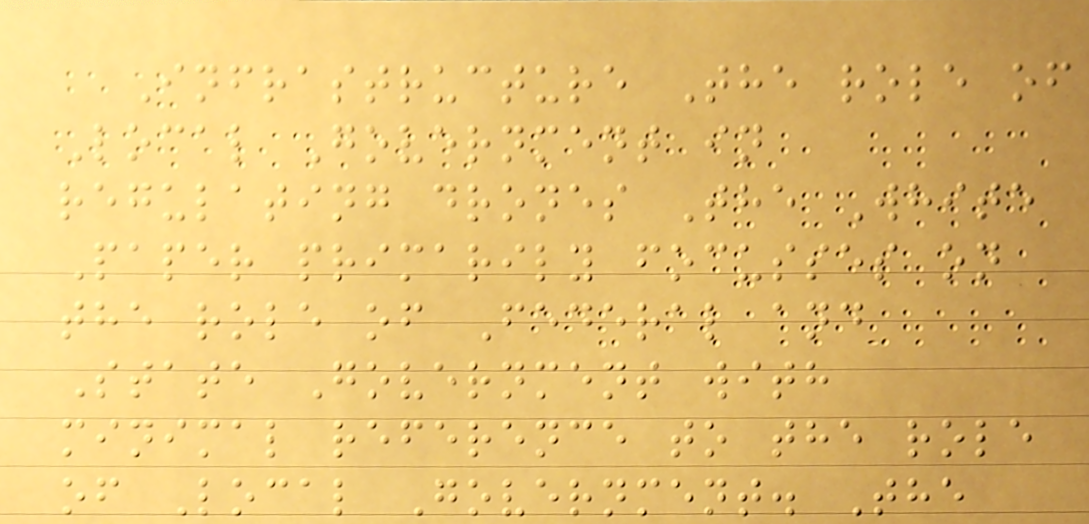Infrastructure The role of
Local Government in
regulating drones The White
Paper primarily focusses on
the role of Federal and
State Government with
minimal reference to the role
of Local Government. The
